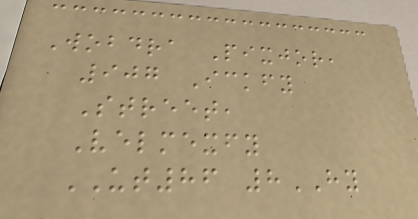Wobdra Pixjor,
907 Ickfy
Street,
Velmexfy
UT86 8HY
